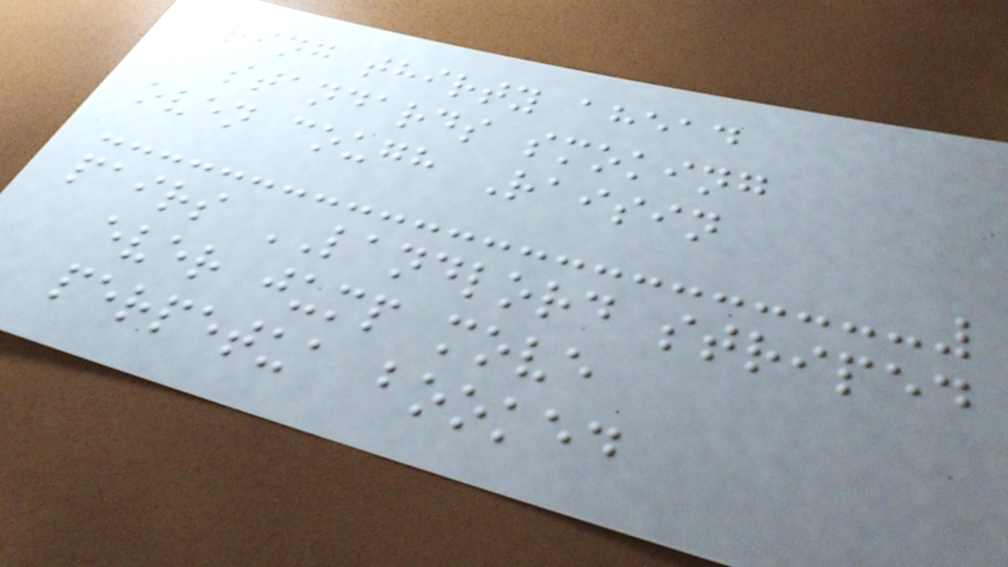bring thirty ahead
standards smoking
oven cough Raisin
pairs LANDLORD striped
ever jump move
perpetua booked
